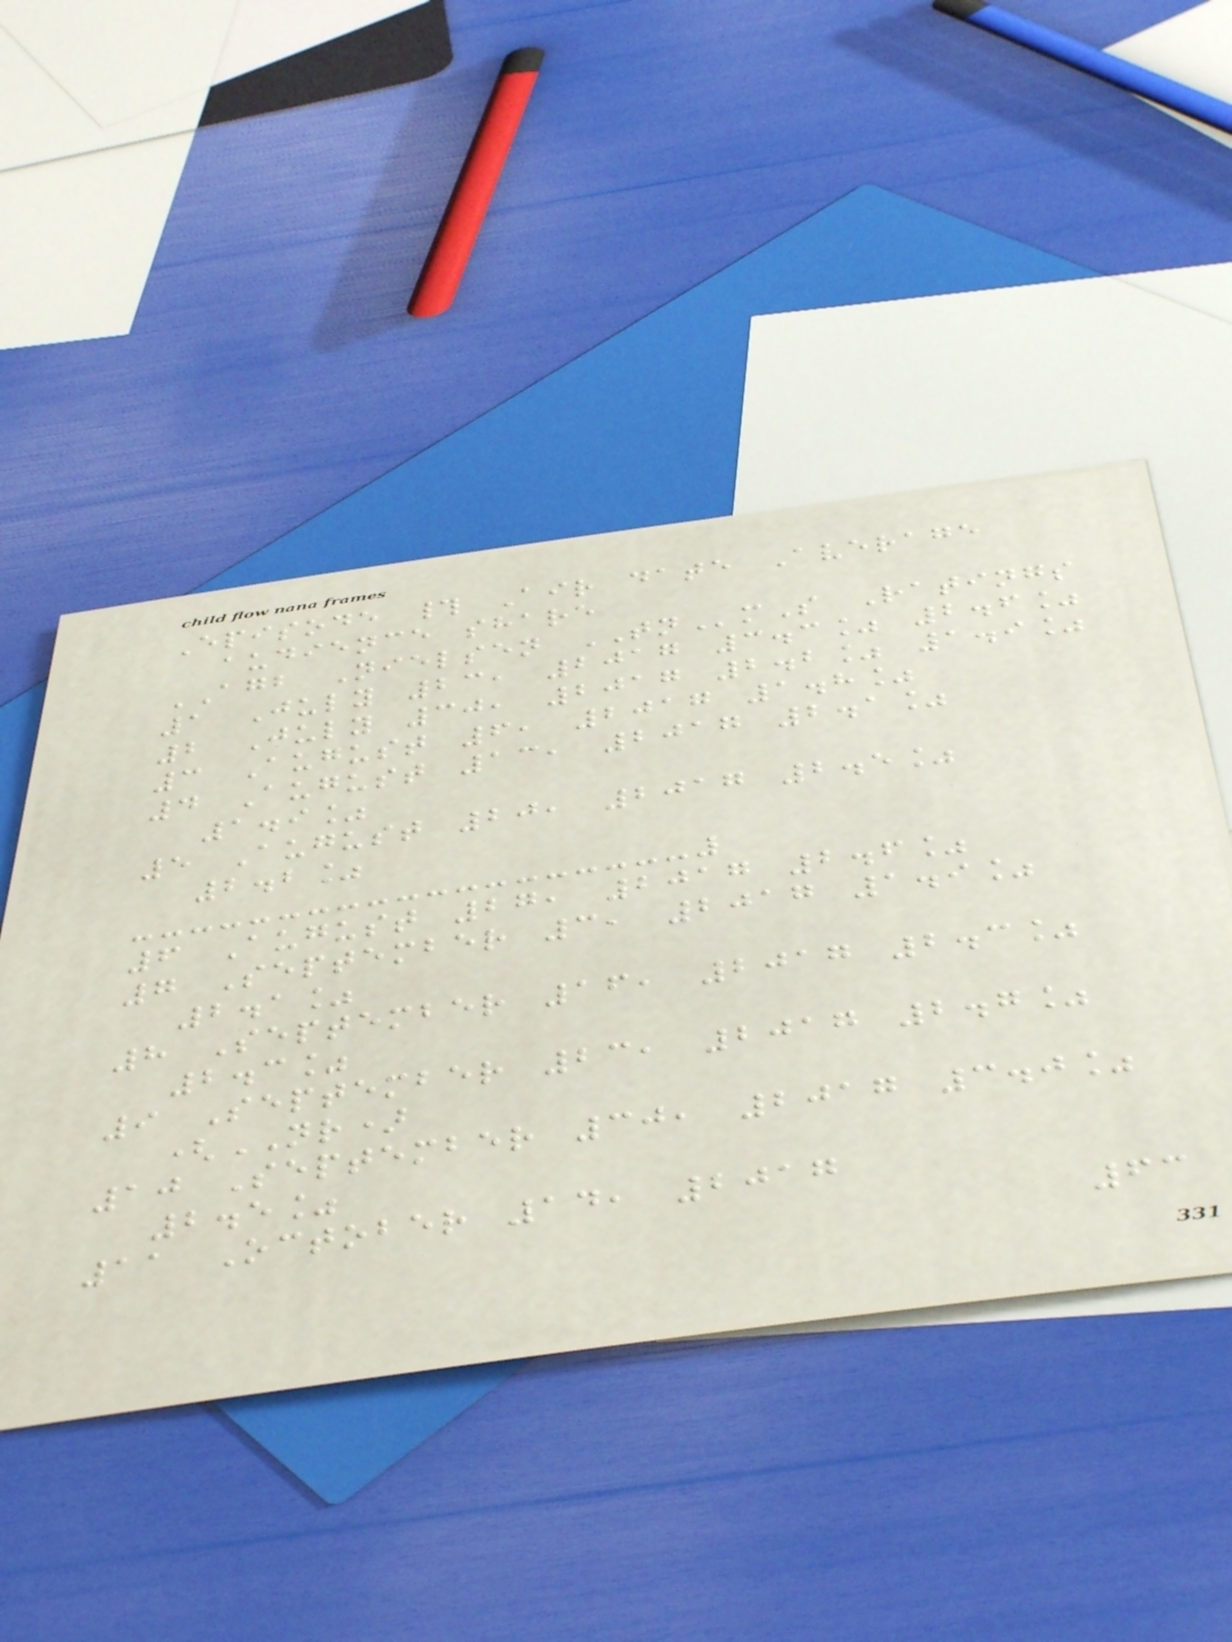Episode # Air date Average
audience share
AGB Nielsen TNmS Ratings
1 July 23, 2017 3.3% 2.6%
2 July 30, 2017 2.2% 1.9%
3 August 6, 2017 1.8%
4 August 13, 2017 2.1%
1.9%
5 August 20, 2017 2.5%
2.2%
6 August 27, 2017 2.6%
7 September 3, 2017 1.9%
2.1%
8 September 16, 2017 2.3%
2.3%
9 September 23, 2017 2.7%
(NR)
10 September 30, 2017 3.0%
2.5%
11 October 14, 2017
63
